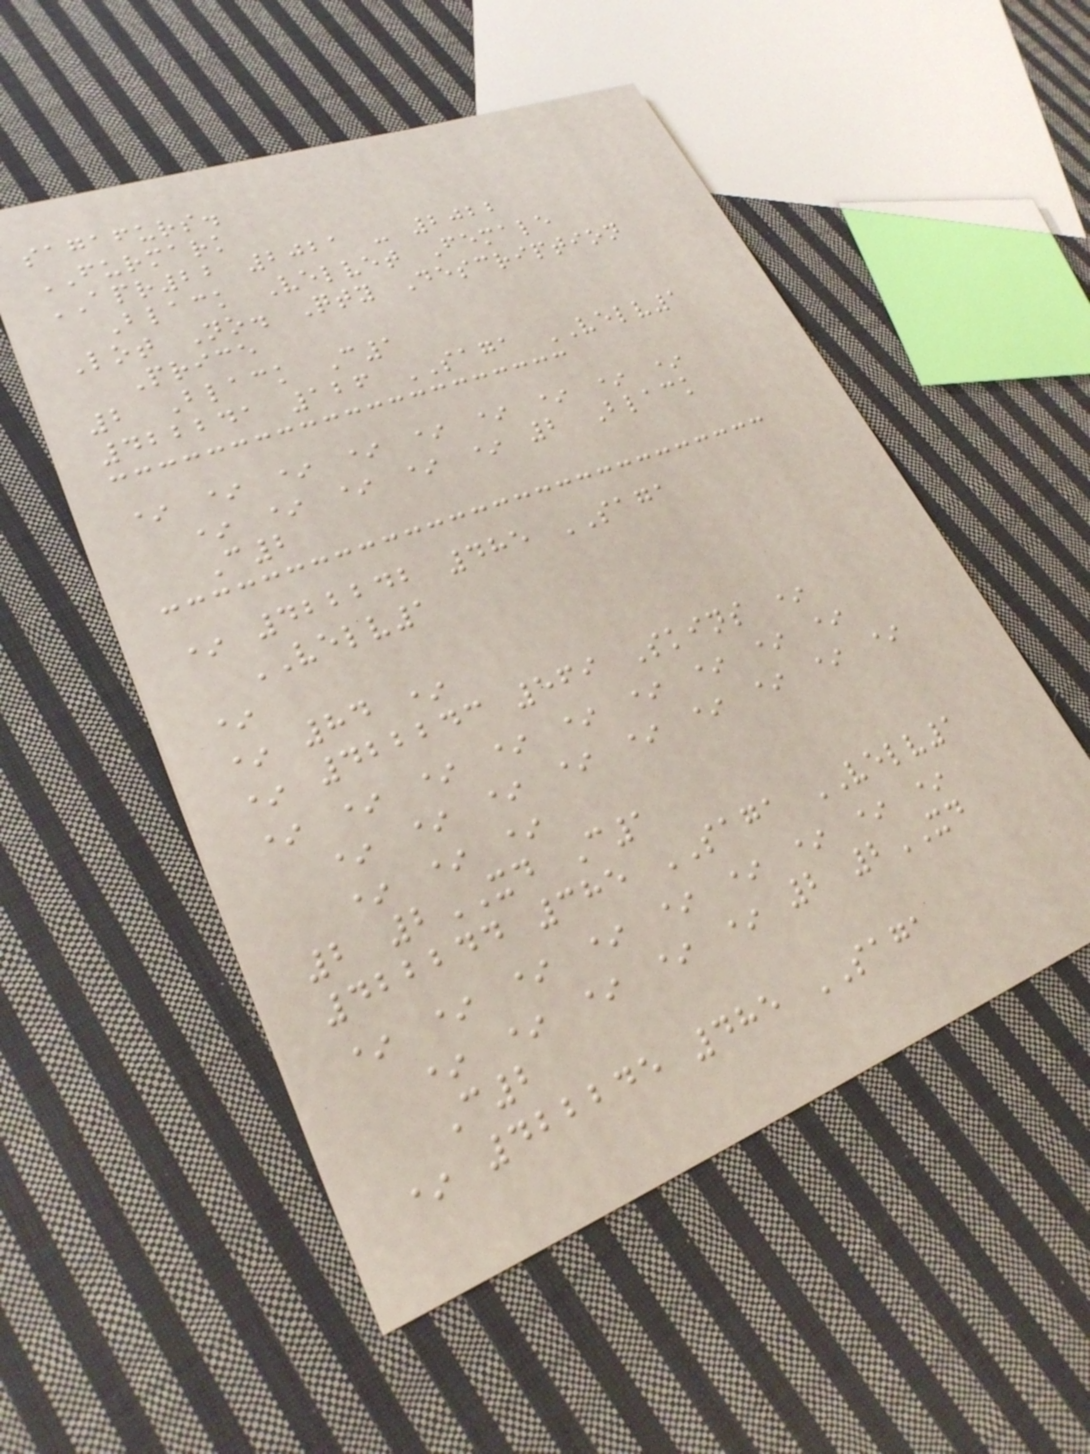sagafurs.
FURMARK
APR22 2021 - 2022
Black Velvet Female
Lot No. Qty Description
Price
2 Black C1
422241 126 SAGA VELV1
* * * * * * * * *
* * * * * 2 Black
C2
* 422242 485 SAGA
VELV1
*
* 84 *
* 422243 569 Skins *
* * * * * * * * *
* * * * * * * * *
* * *
2 2XD C1
422244 385 SAGA VELV1
* * * * * * * * *
* * * * * 2 2XD
C2
* 422245 485 SAGA
